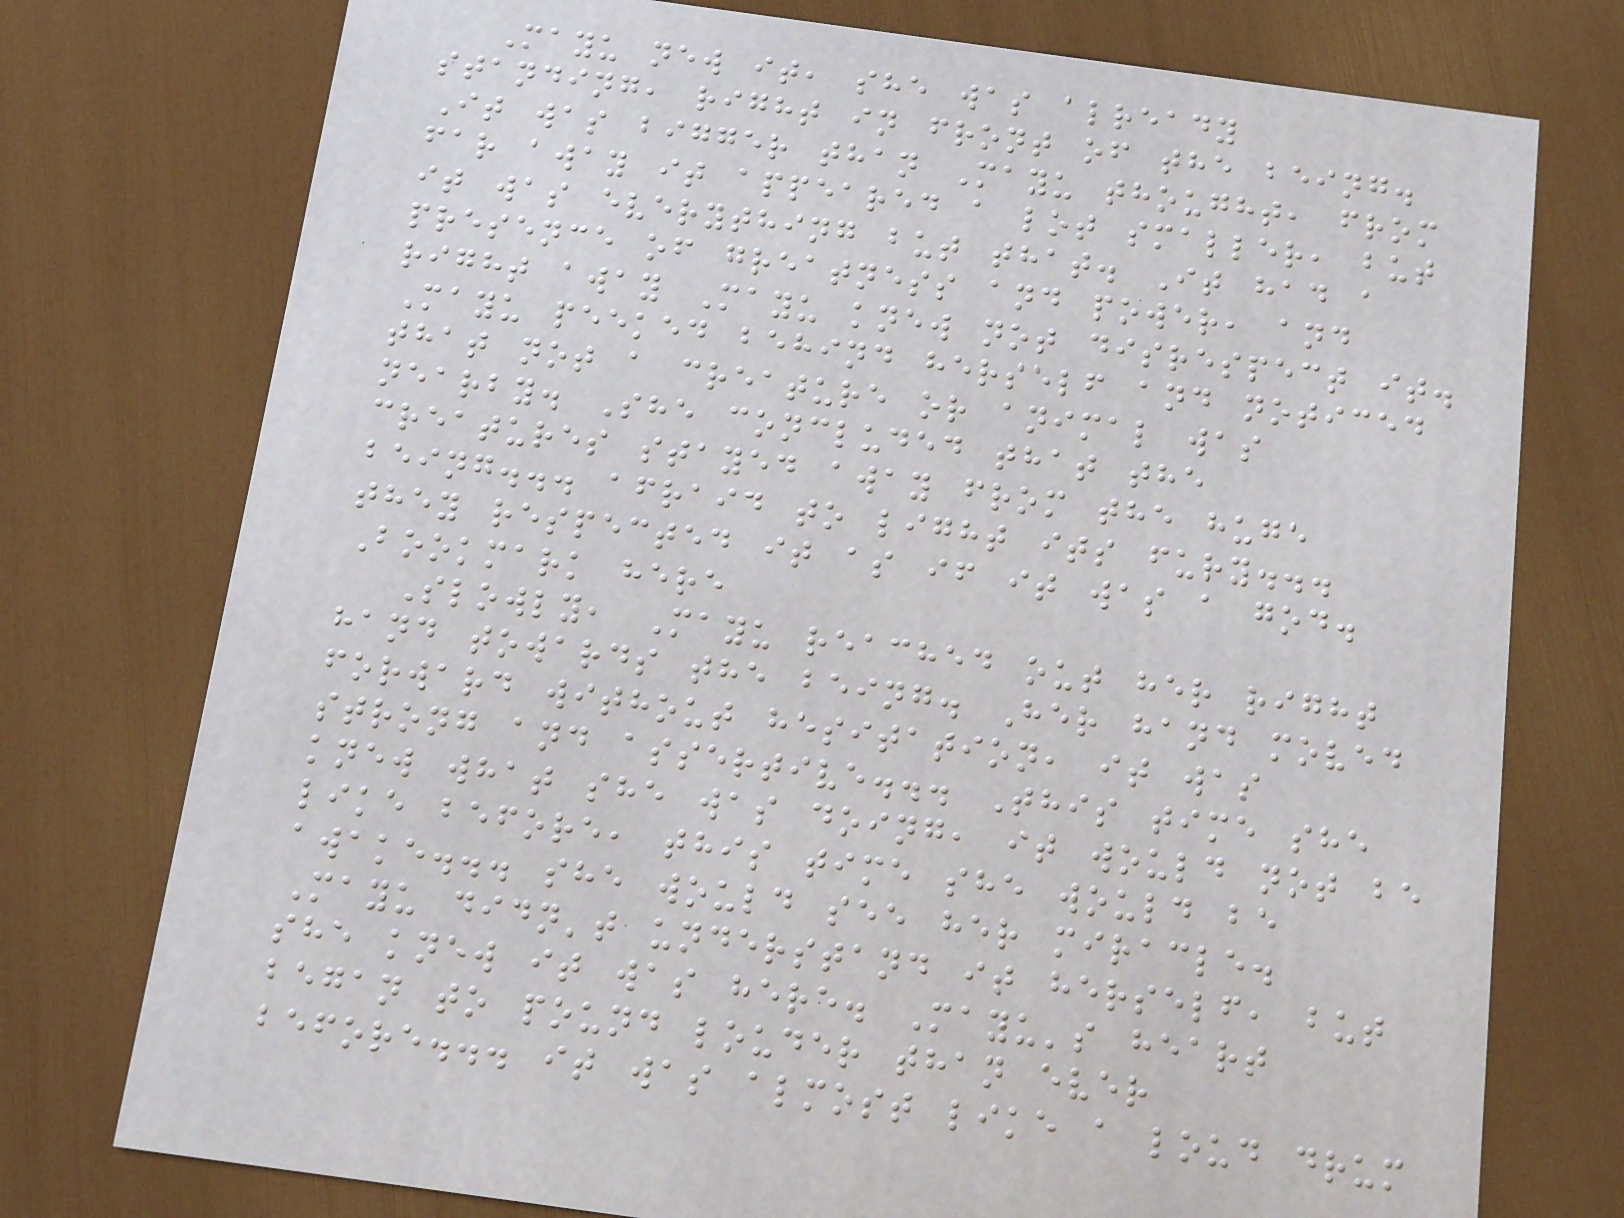Mayu new it, she was already
standing, right in front of the being.
It was bigger than Mayu thought, from
far away it appeared a lot smaller, but
it was everything but that. It had a
presence of greatness and power, and
right away Mayu knew not disrespect it.
Mayu peeked behind herself and noticed
that not a creature or animal was
nearby. She concluded that the
creatures stayed away from the huge
being... afraid to light its fury...
they respected it as if it was a god.
Bookmark here
Slowly, Mayu reached out her right
hand towards the being. Her hand moved
forward without hesitation, it was
strong and assertive... This time she
knew what she was doing, it would not be
like before, this time she would be
awake... she would see her miracle.
Mayu didn't understand it herself, but
she knew it was here. Mayu's heart
began to pound louder than ever
before... it was almost like a loud drum
